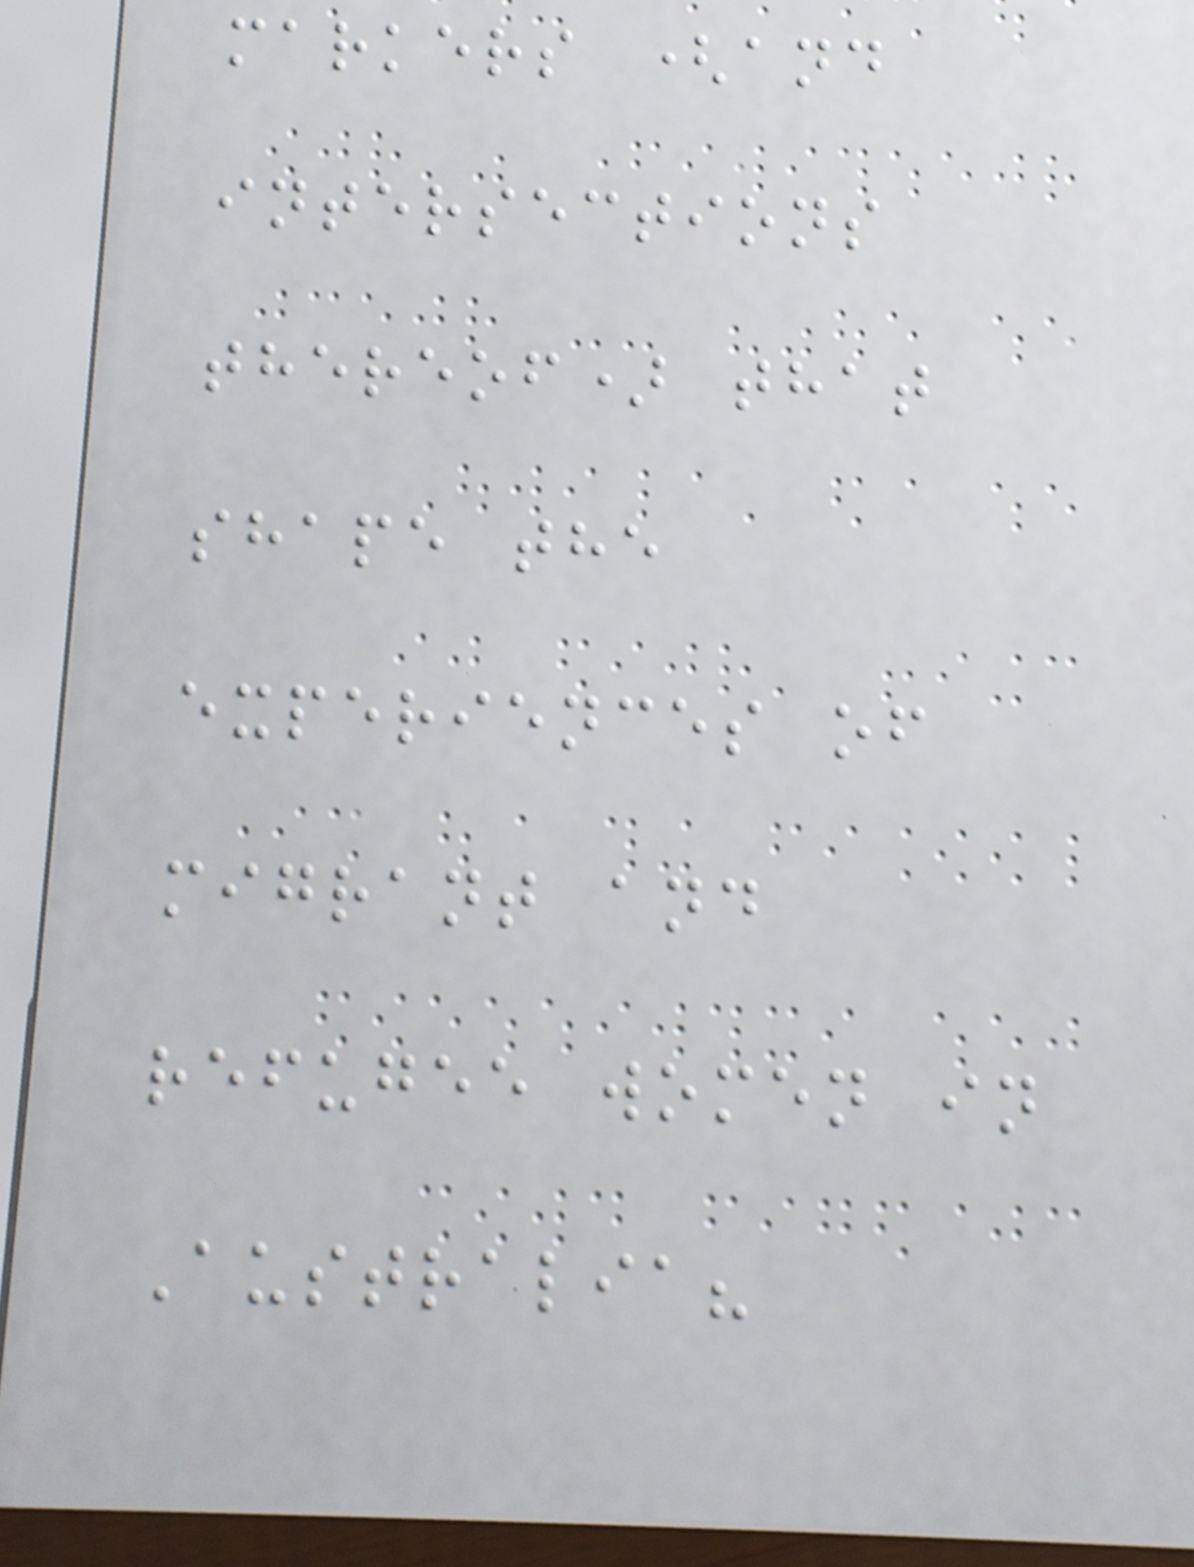markers (and
intersections
thereof) that
shape the
experiences of
migrant and
refugee women in
Australia?
